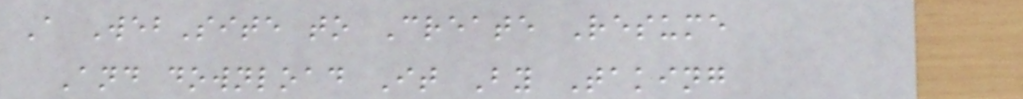A WebSite to Create Resume
And download It By Taking
